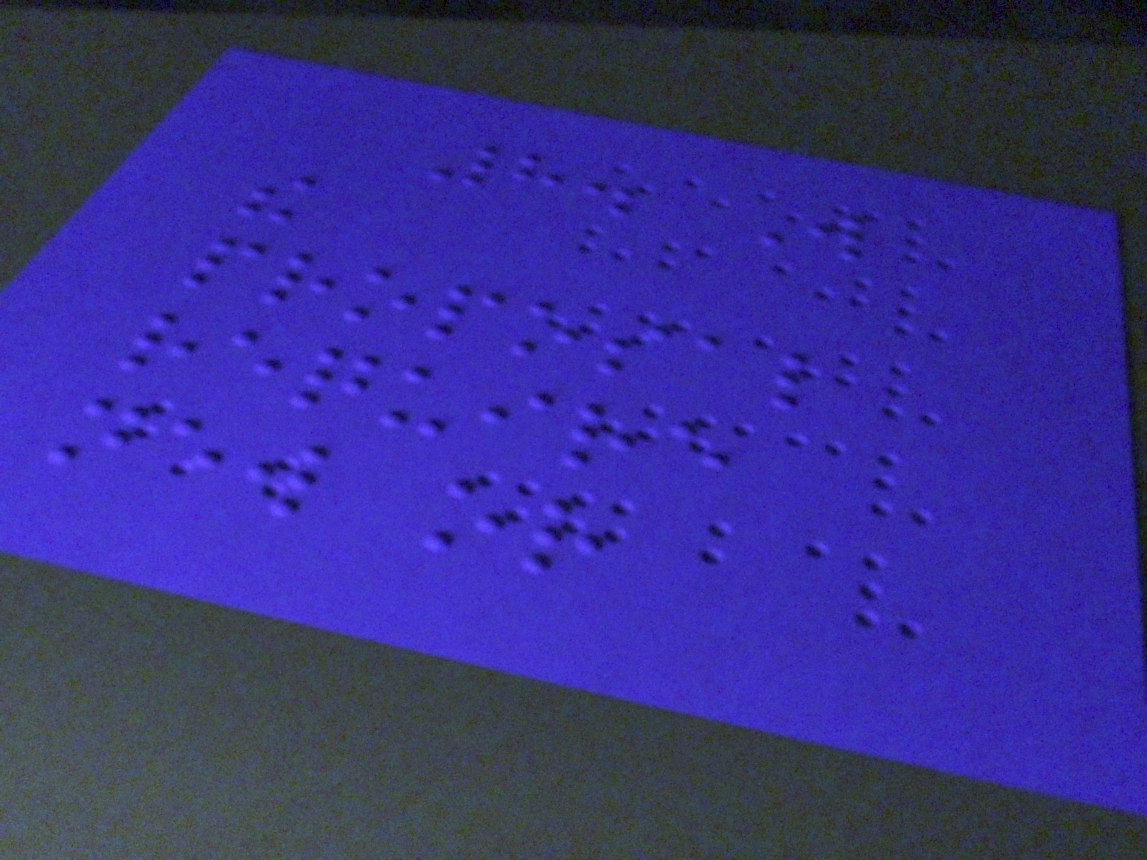8. Will
the
proposal
require
new or
